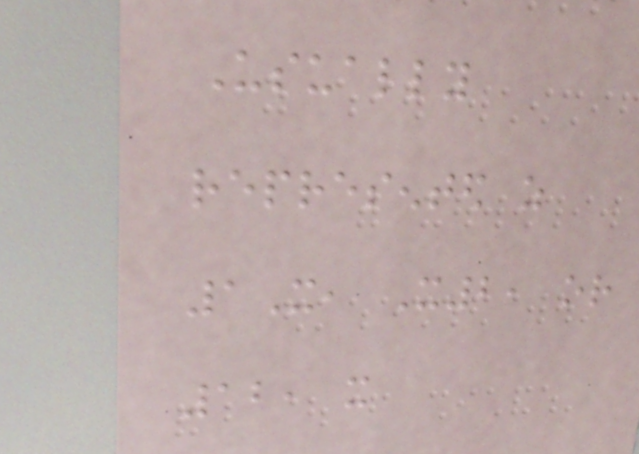Usually
represented as
1X, X2, or
12, it
